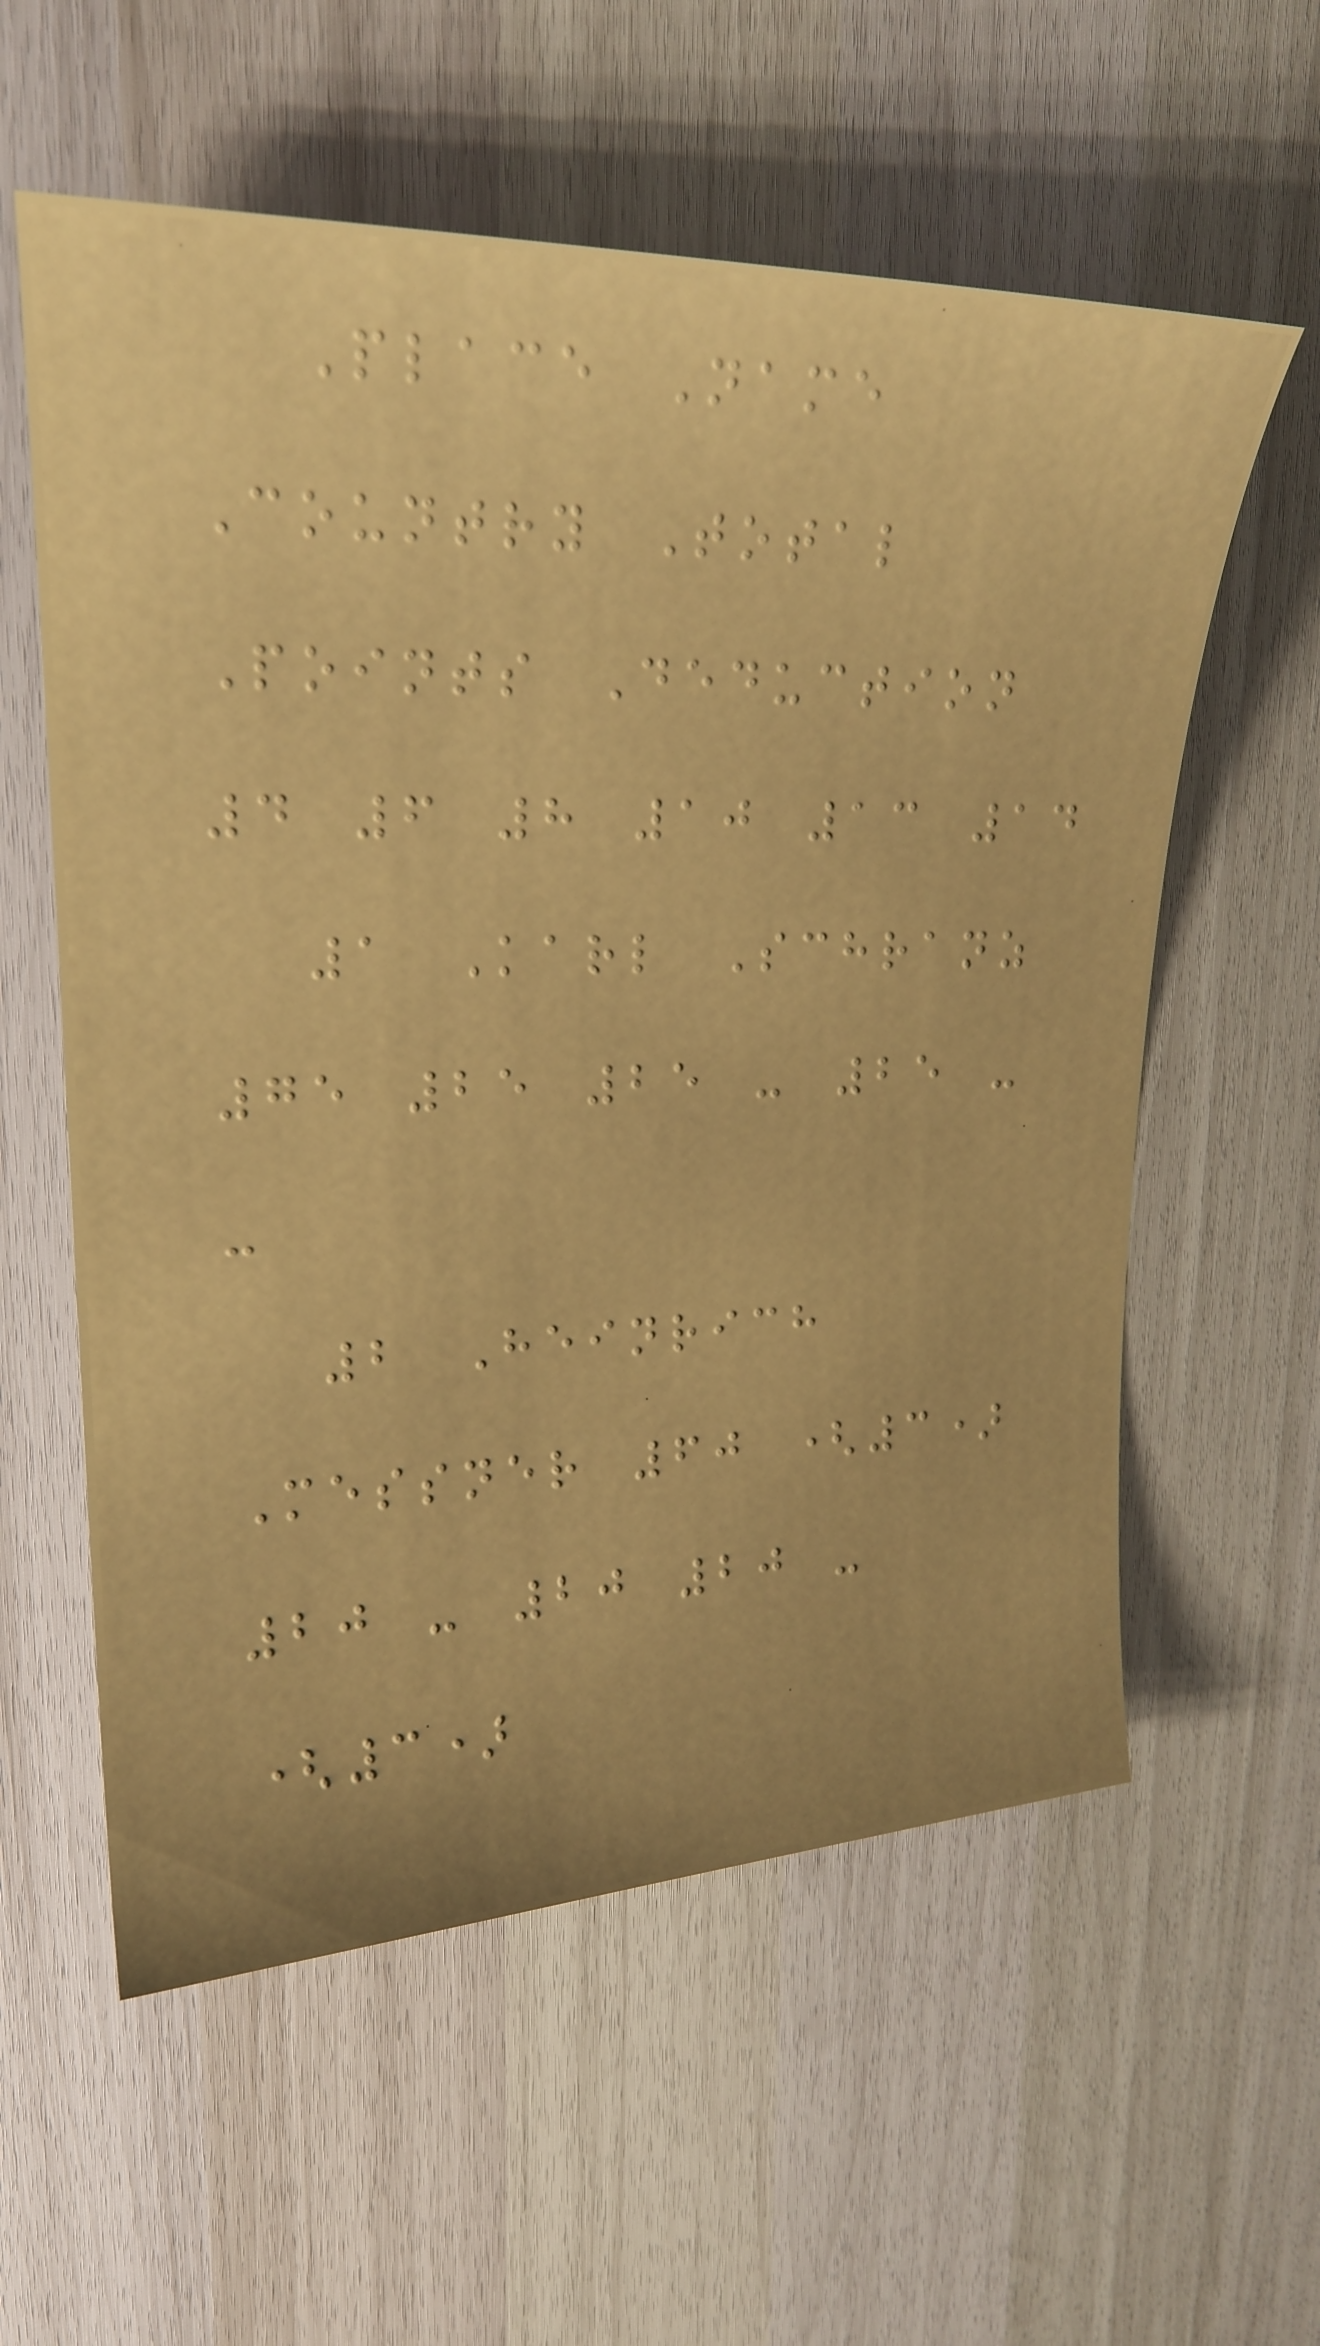Place Name
Country Total
Points Deduction
4 6 8 10 13 14
1 Karl Schranz
75 25 25 - 25 -
-
2 Heinrich
Messner 60 (3)
20 - 20 20 -
(3)
